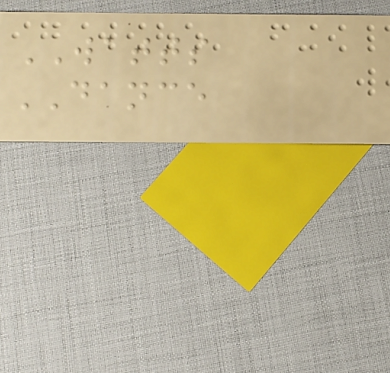WATTS
DANCE
